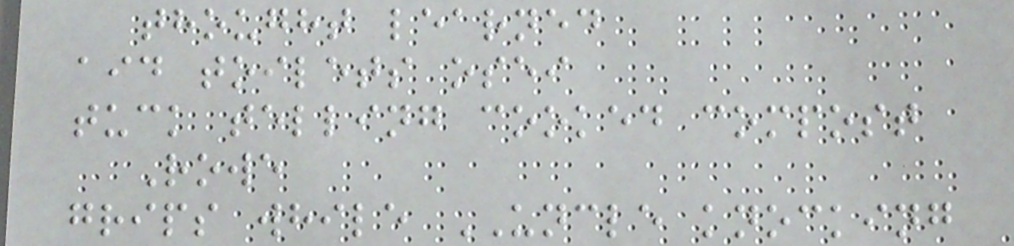thought learned
aid toilets osei
tuck telling cooked compost
Rowe
grips while UNCLE knocking
